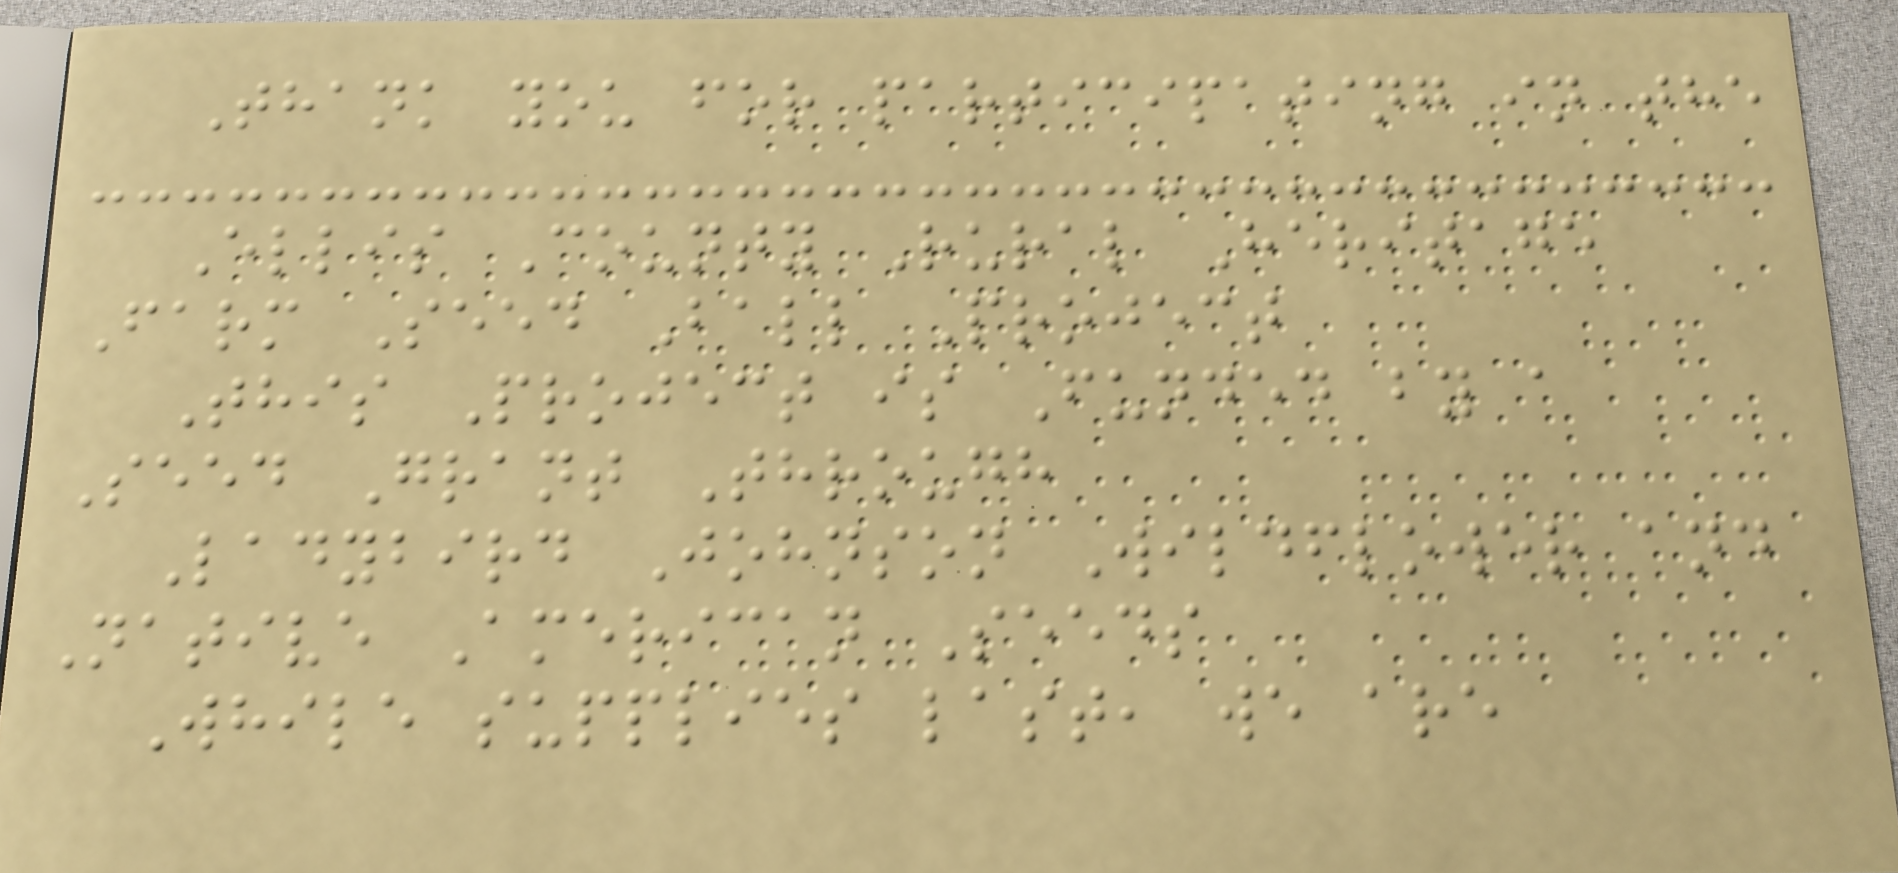Thank you for participating in the
Ellis County Rural Heritage
Farm Seed Ball Project
This Project is Funded by a
Seed Grant Through
Ladybird Johnson Wildflower and
Native American Seeds
While supplies last, we are
